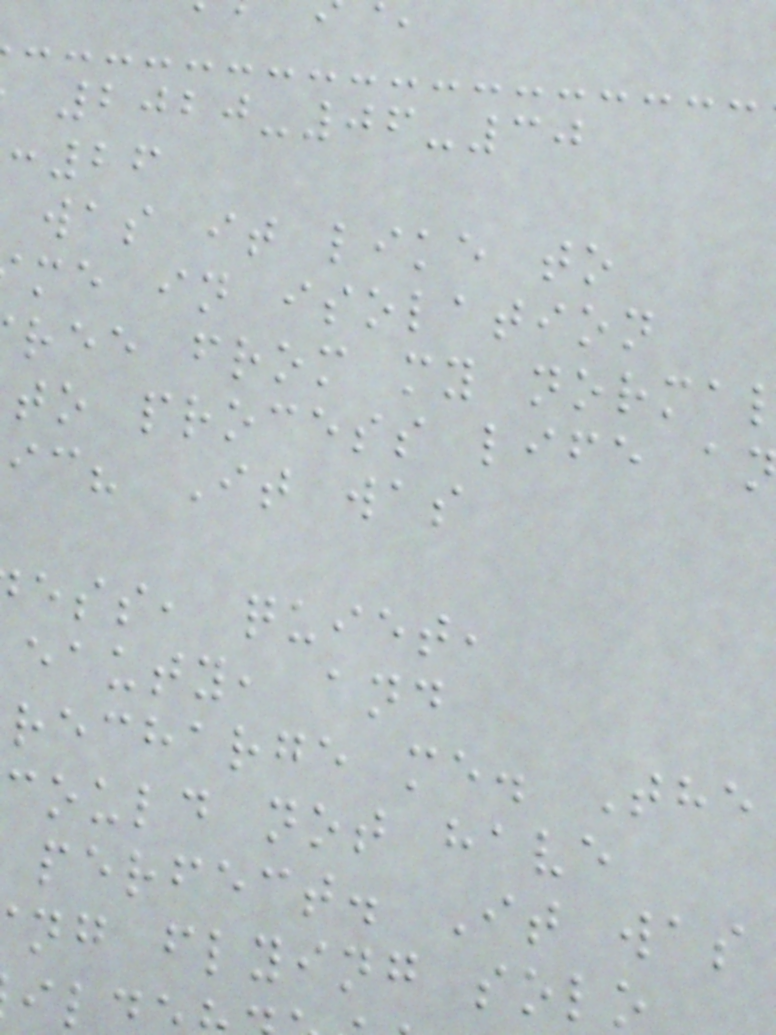2020-06-30
:26
was it like to
me in isolation
ree from my norma
to process life a
ic? It was
ess, quiet,
eauty, and
recharge me. The
could not have
perfect. It was
ng flying solo
